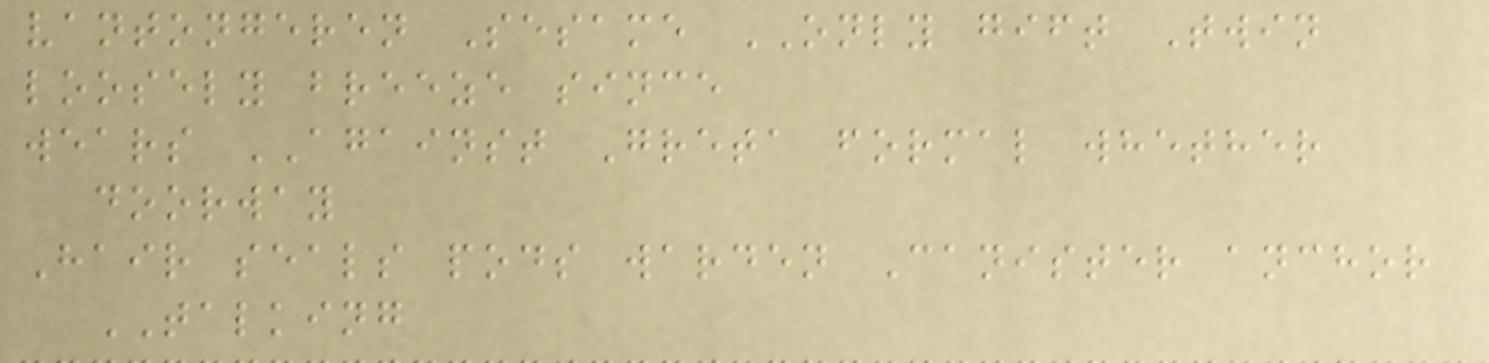vantongeren Sesame ONLY gift Twin
loosely breeze since
wears AGAINST Greta formal whether
doorway
Hair seals pods warden Canister anchor
TALKING
